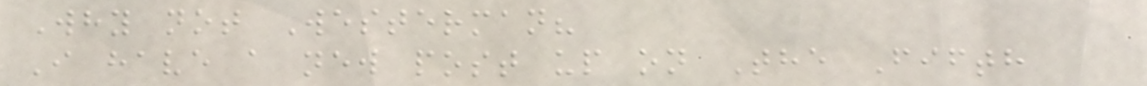Why not Westerman?
I have a new post up on The Fifth
